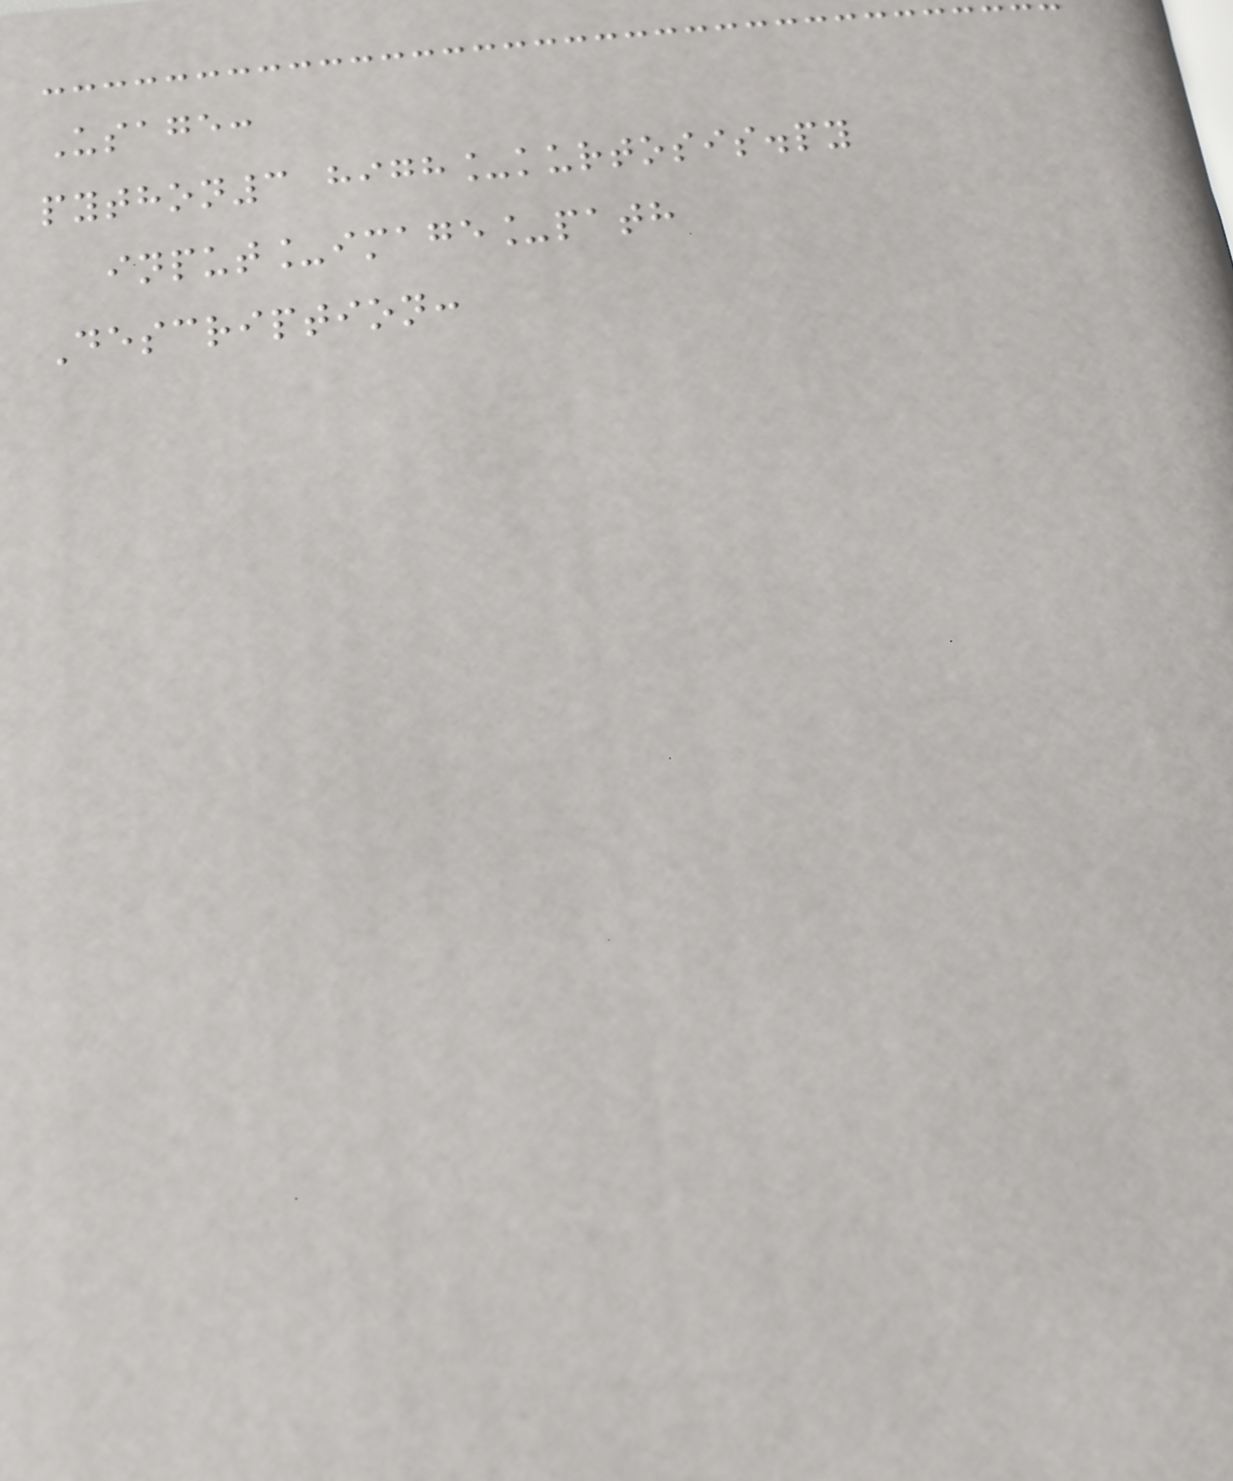Usage:
python3 high_kurtosis.py
input_image_path
Description:
